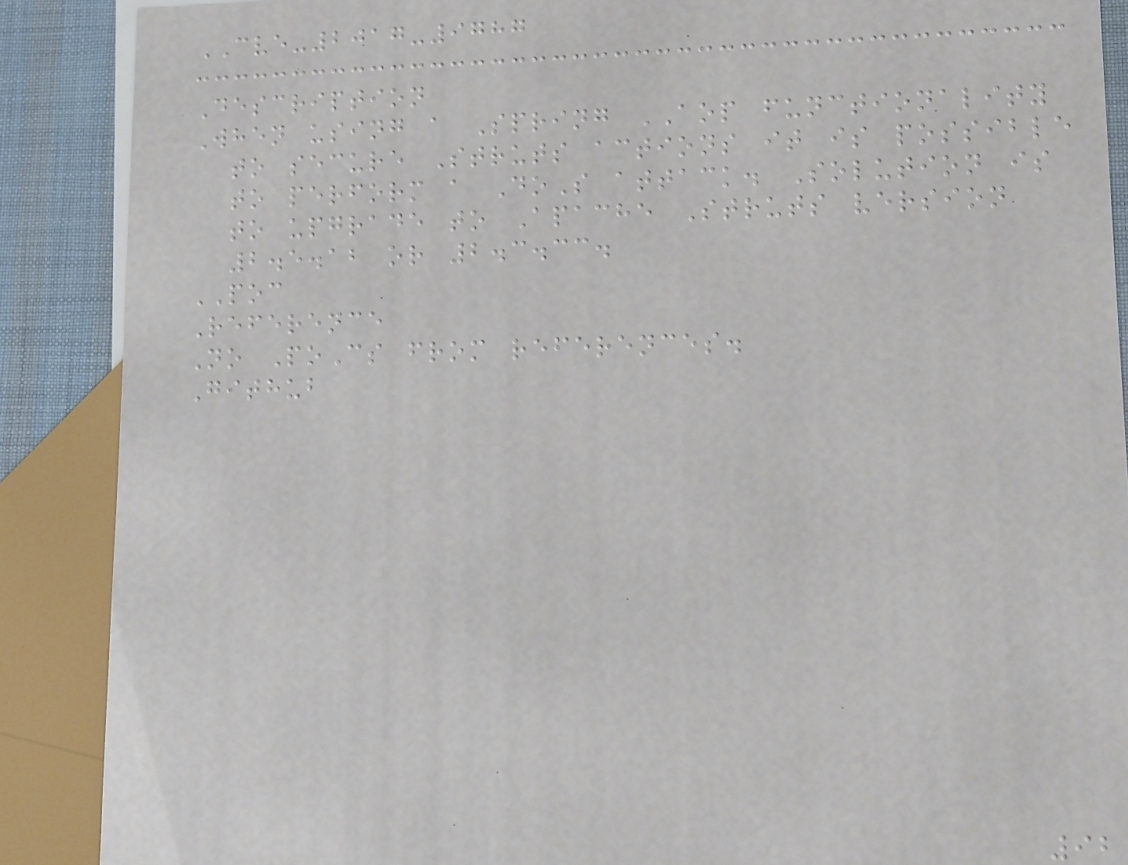CVE-2017-9787
Description
When using a Spring AOP functionality
to secure Struts actions it is possible
to perform a DoS attack. Solution is
to upgrade to Apache Struts version
2.5.12 or 2.3.33.
POC
Reference
No PoCs from references.
Github
92
